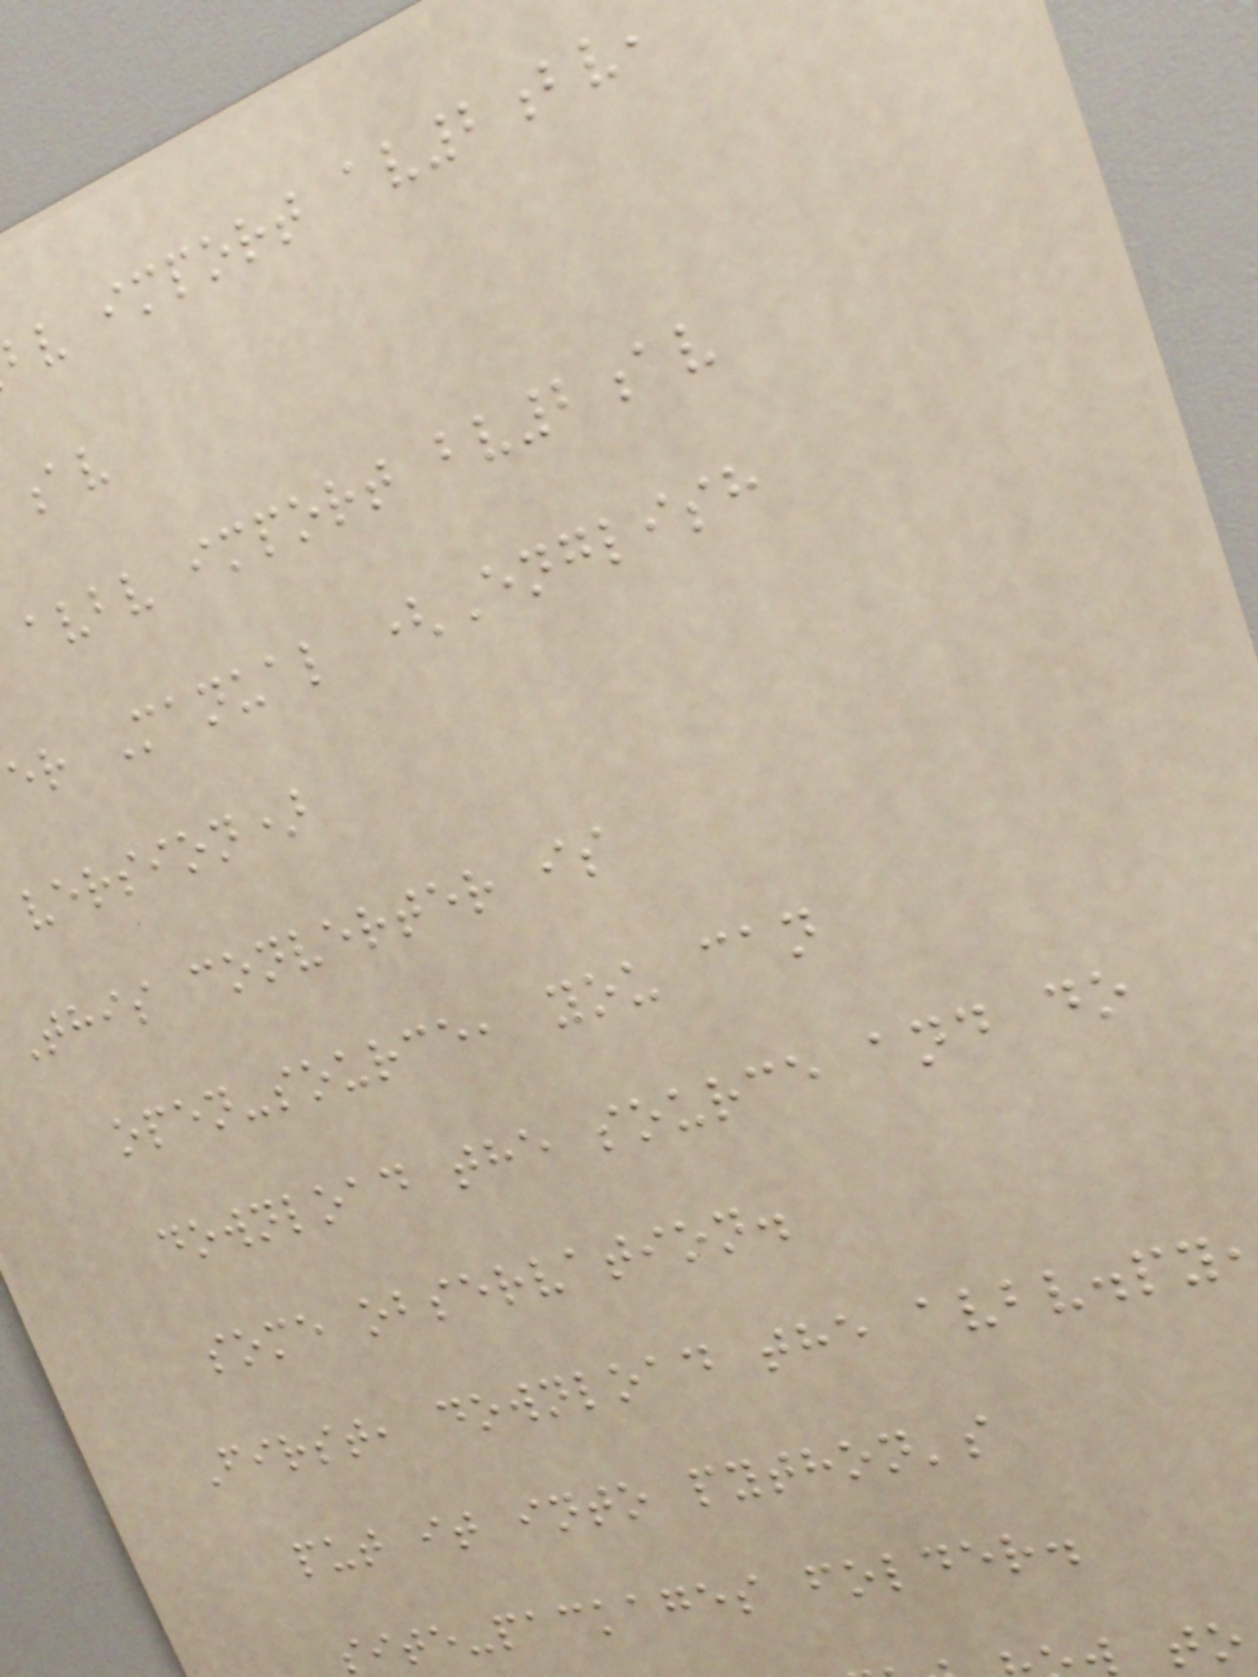bv import av2bv,
avbv import bv2av
er Manual (English
version)
This converter is
open-source, you can
download the source and do
some observation.
First, download the avbv.py
put it into python's
site-packages folder.
